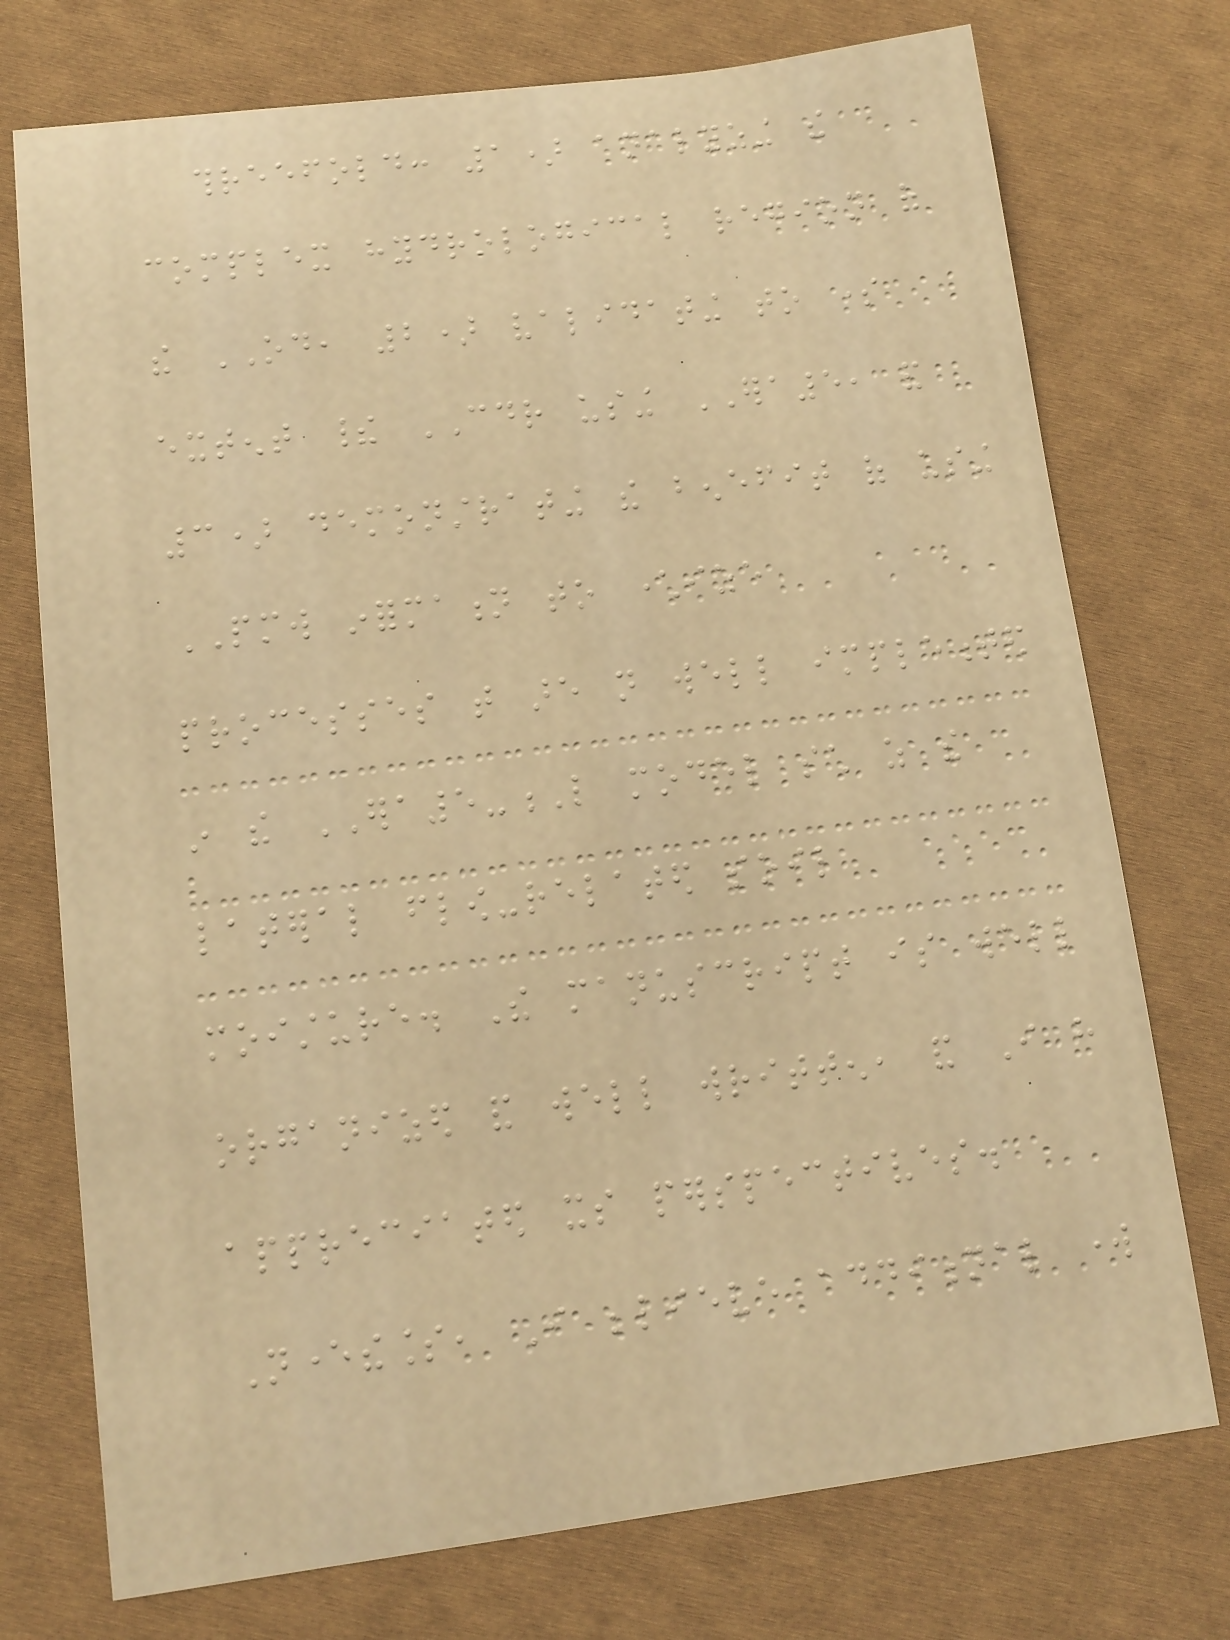threefold: 1) analyzing the
complex hydrological region of
the OD, 2) validating to some
extent their CDR using ERA5, and
3) demonstrating the benefit of using
PMW information to characterize
processes that are not well implemented
in the ERA5-L model such as the
lateral flow-related soil
moisture. The manuscript is well
organized and well written, and I have
appreciated its perspectives.
Nevertheless, I believe additional work
